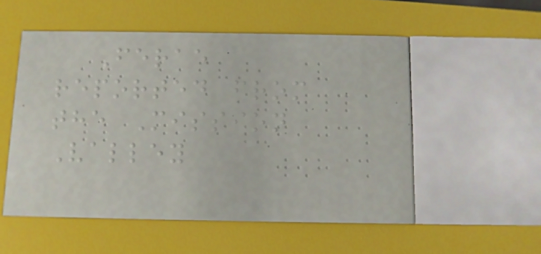Ferae
reported from
the Mission
Valley
